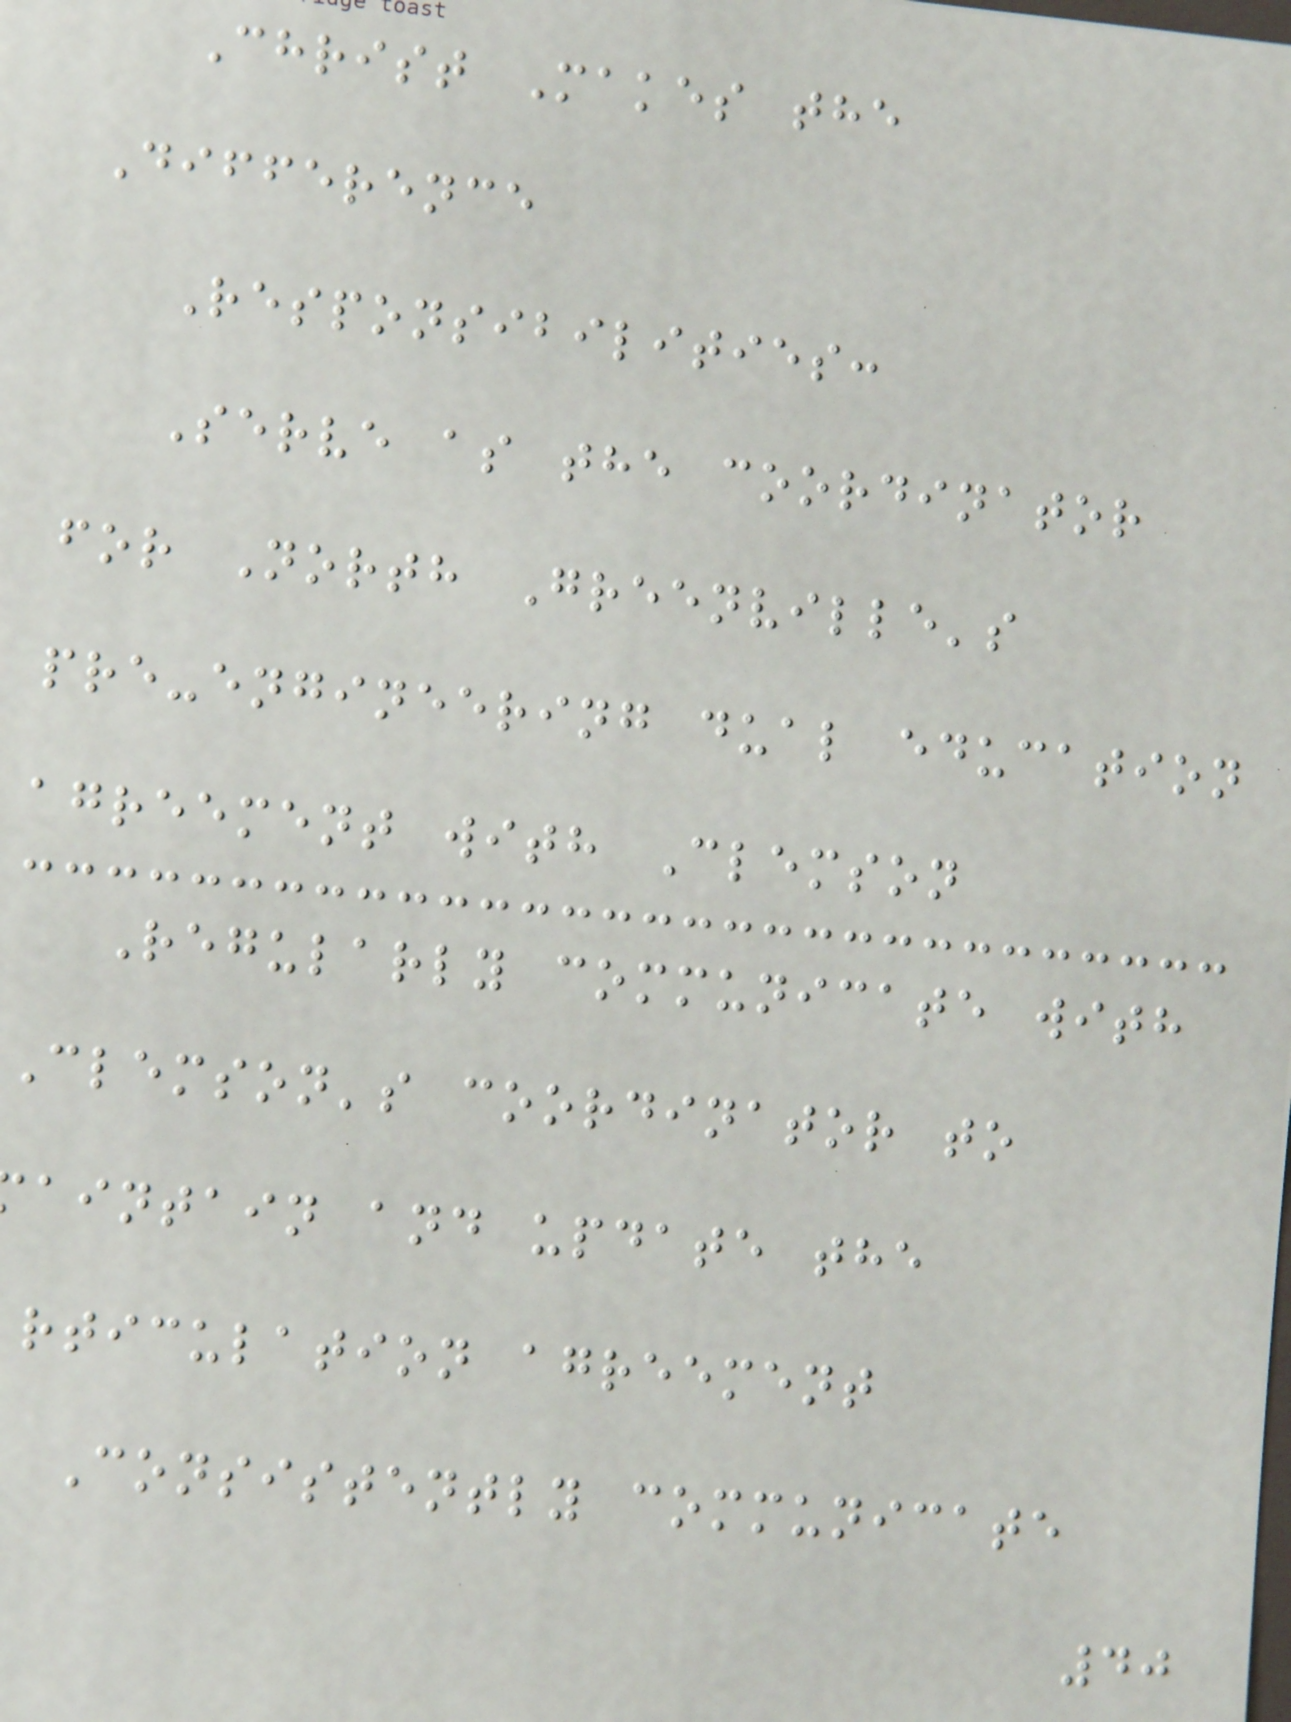Christ Makes the
Difference
Responsibilities:
Serve as the coordinator
for North Greenville's
pre-engineering dual education
agreement with Clemson
Regularly communicate with
Clemson's coordinator to
aintain and update the
rticulation agreement
Consistently communicate
40
